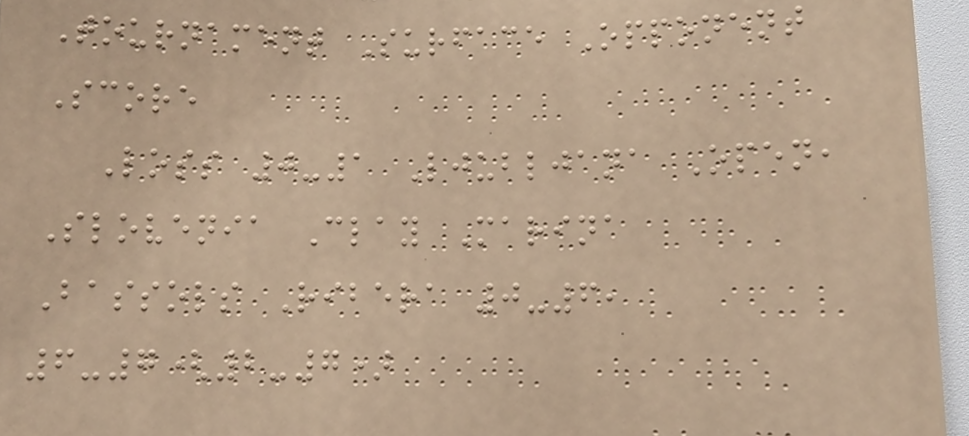Tournament Surface Opponent
Score
Loss 0-1 Ljubljana Open,
Slovenia Clay Marina
Bassols Ribera 0-6,
6-7(2-7)
